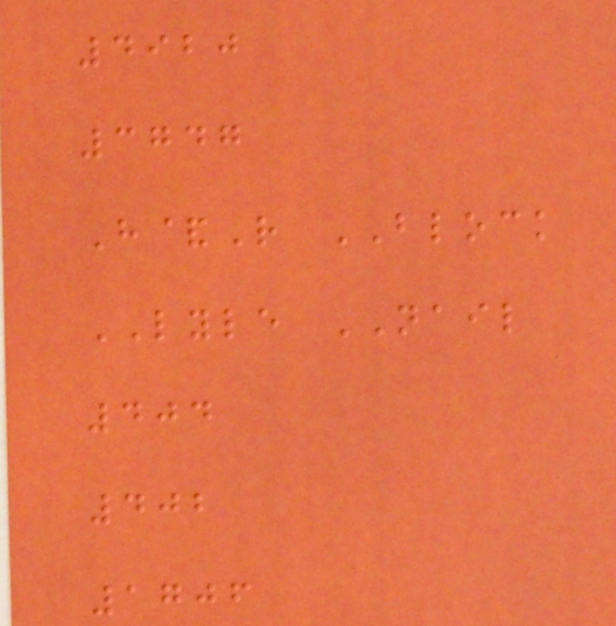4920
3747
H&R BLOCK
LYLE NAIL
404
402
1706
